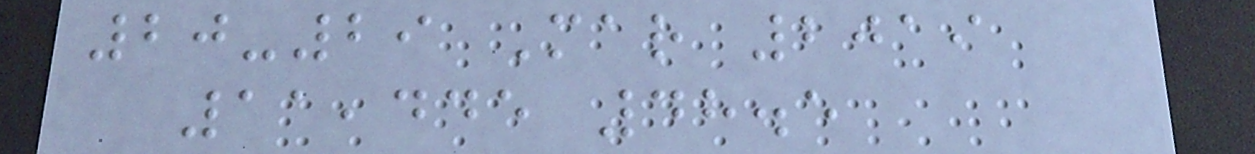20-29 Mar 2019
11,445 48.5
